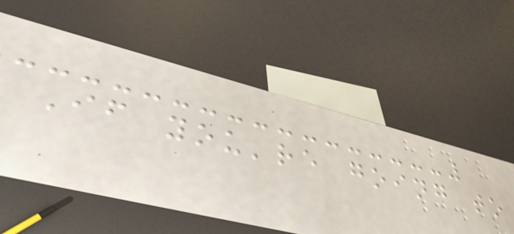If you're going to
